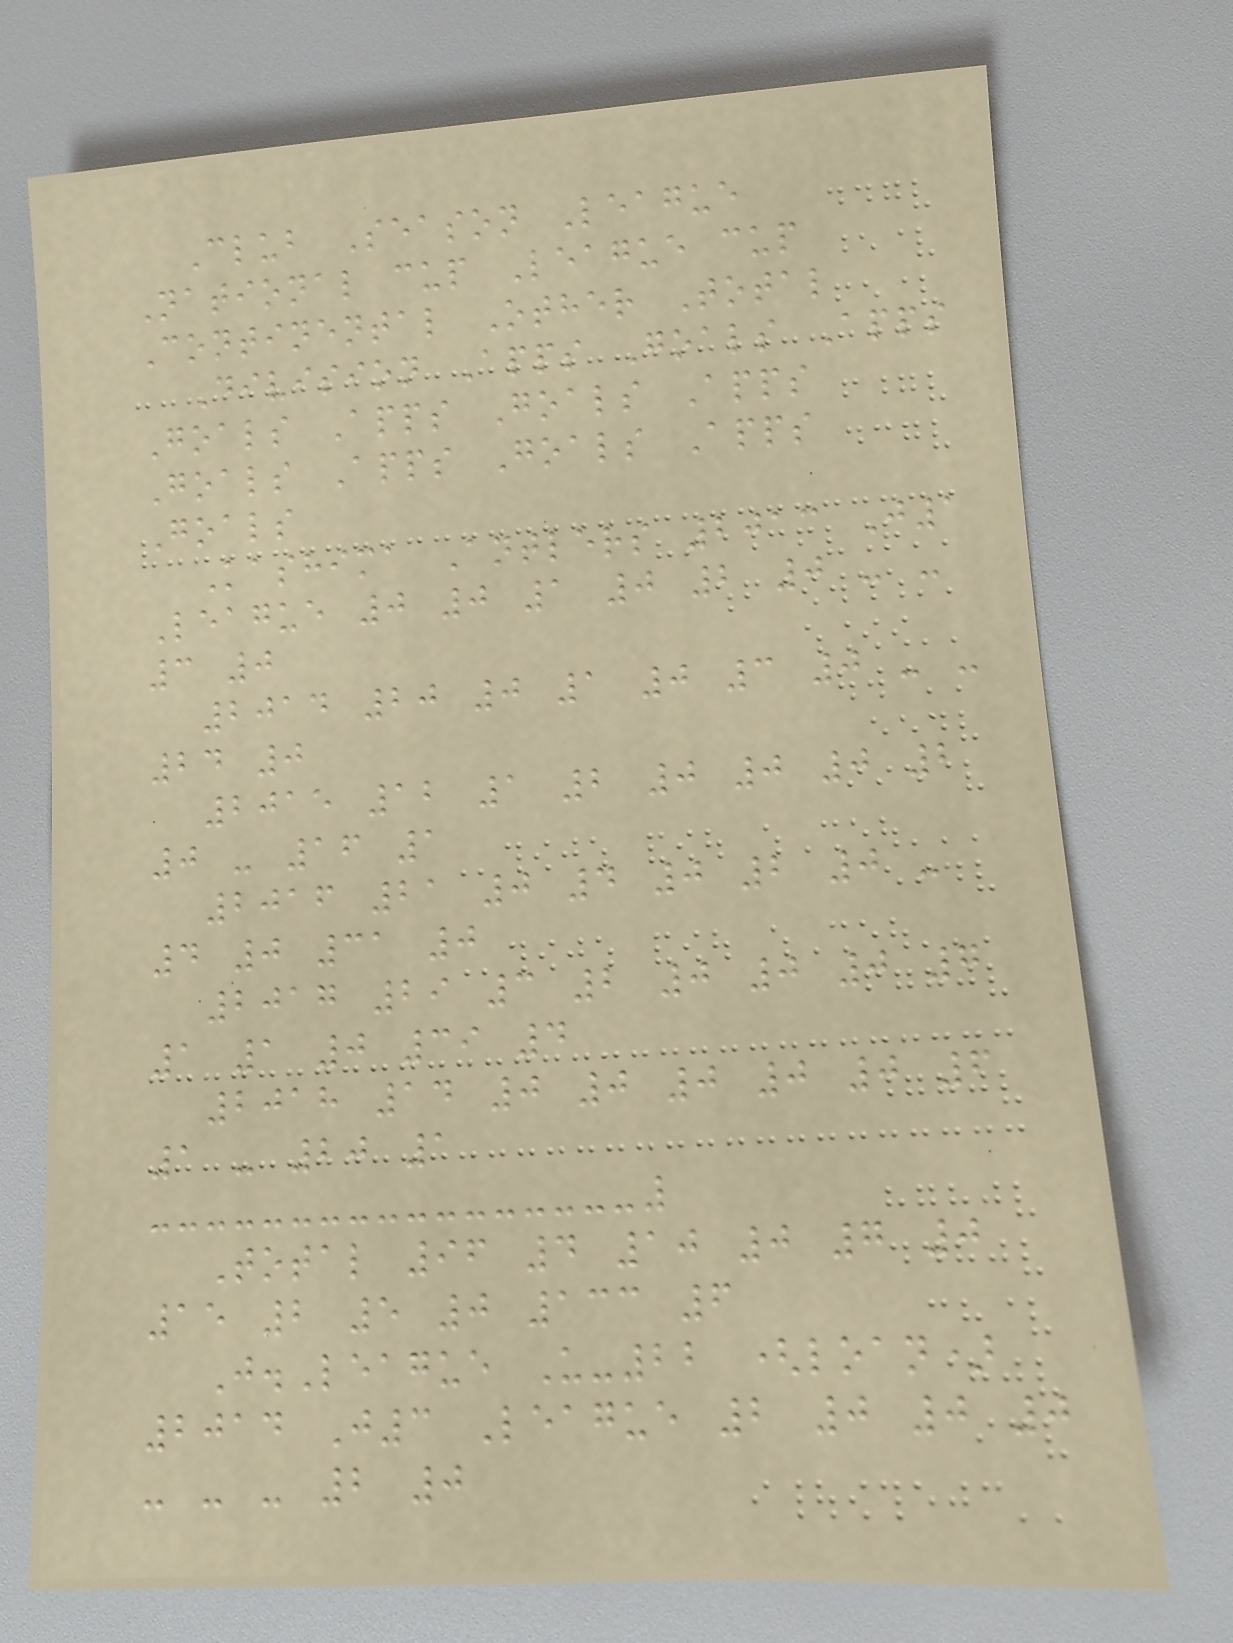Club Season League
National cup League cup
Continental Other Total
Division Apps Goals Apps
Goals Apps Goals Apps
Goals Apps Goals Apps
Goals
Kashima Antlers 2013 J1
League 0 0 1 0 2 0 - -
3 0
2014 20 0 1 0 3 0 - -
24 0
2015 12 1 2 0 0 0 2
0 - 16 1
2016 21 0 4 0 2 0 -
4 0 31 0
2017 29 3 2 0 0 0 7
1 1 0 39 4
2018 14 0 0 0 0 0 6
1 - 20 1
Total 96 4 10 0 7 0
15 2 5 0 133 6
J.League U-22 (loan)
2014 J3 League 2 0 0 0
- - - 2 0
